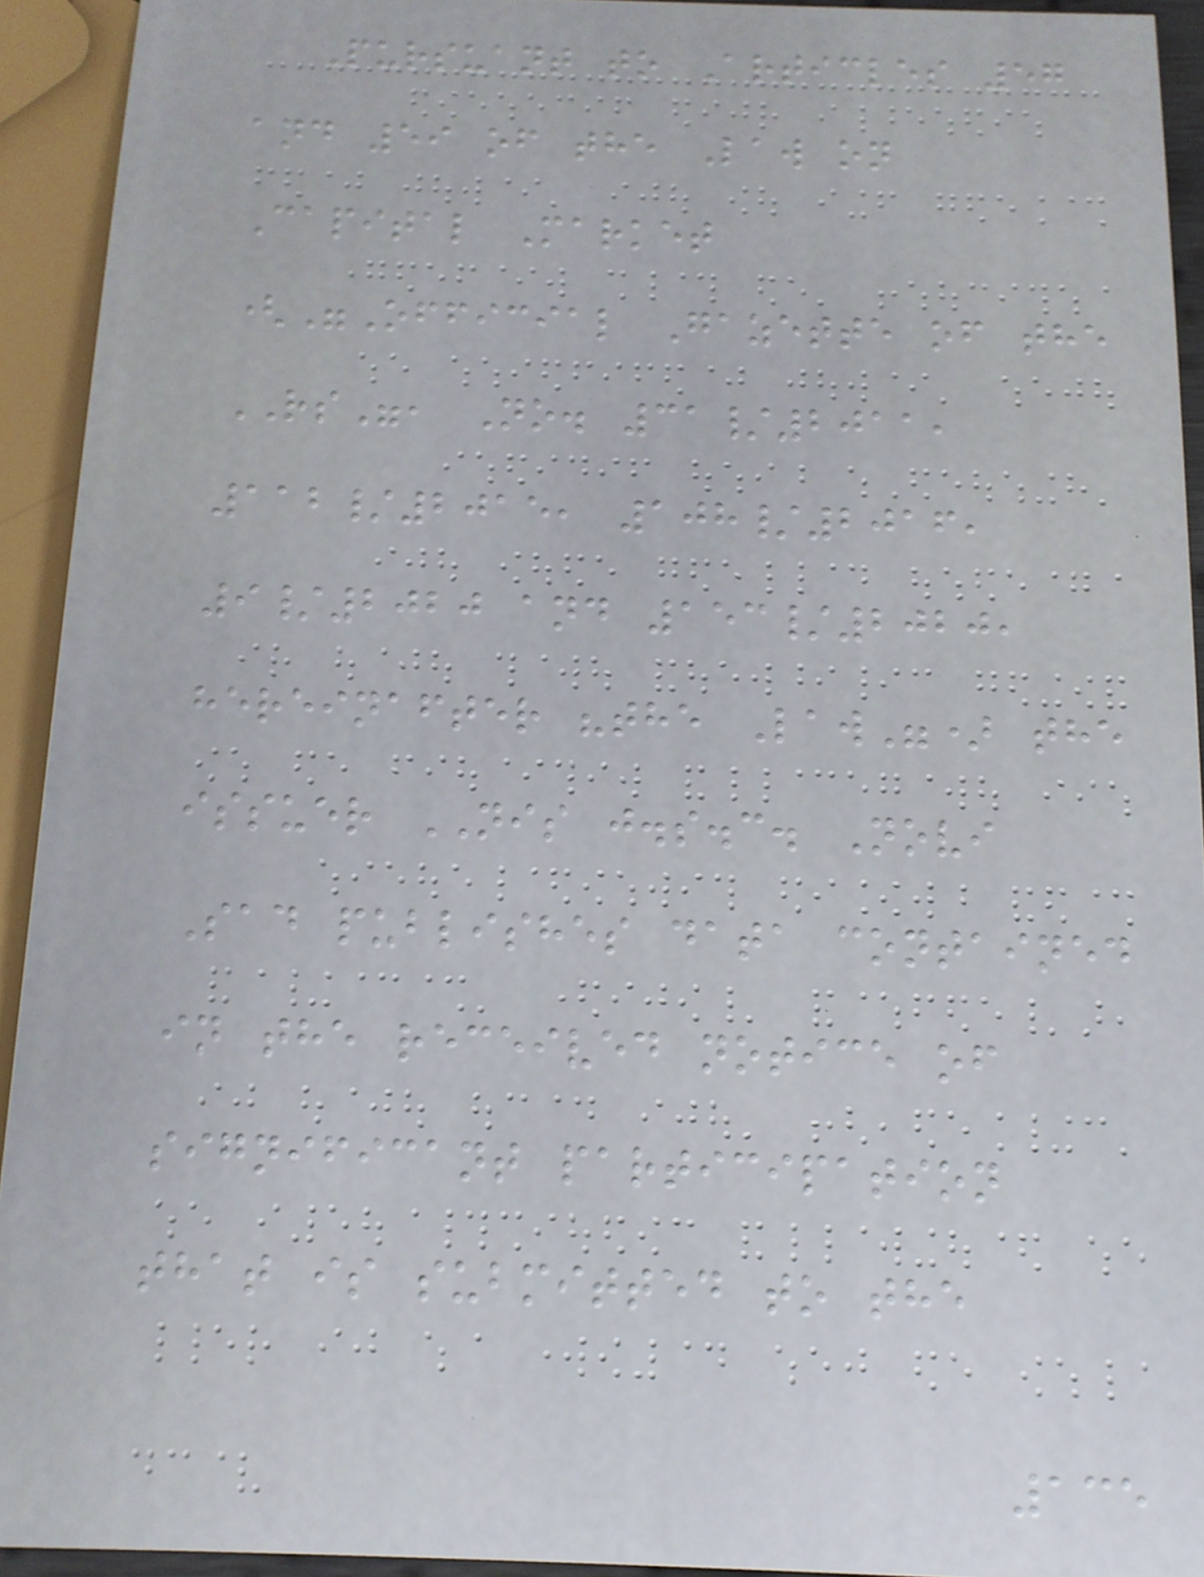Pursuant to Articles 57
and 59 of the Law on
Capital Market
("Official Gazette of the
RS", No. 31/2011,
112/2015, 108/2016,
9/2020 and 153/2020,
hereinafter "the Law") the
issuer NIS j.s.c. Novi
Sad publishes data contained
in the received notice of
significant participation
that is submitted to the
135
